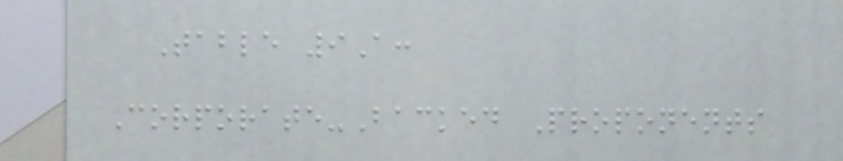Table 9A:
Corporate-Backed Proponents
